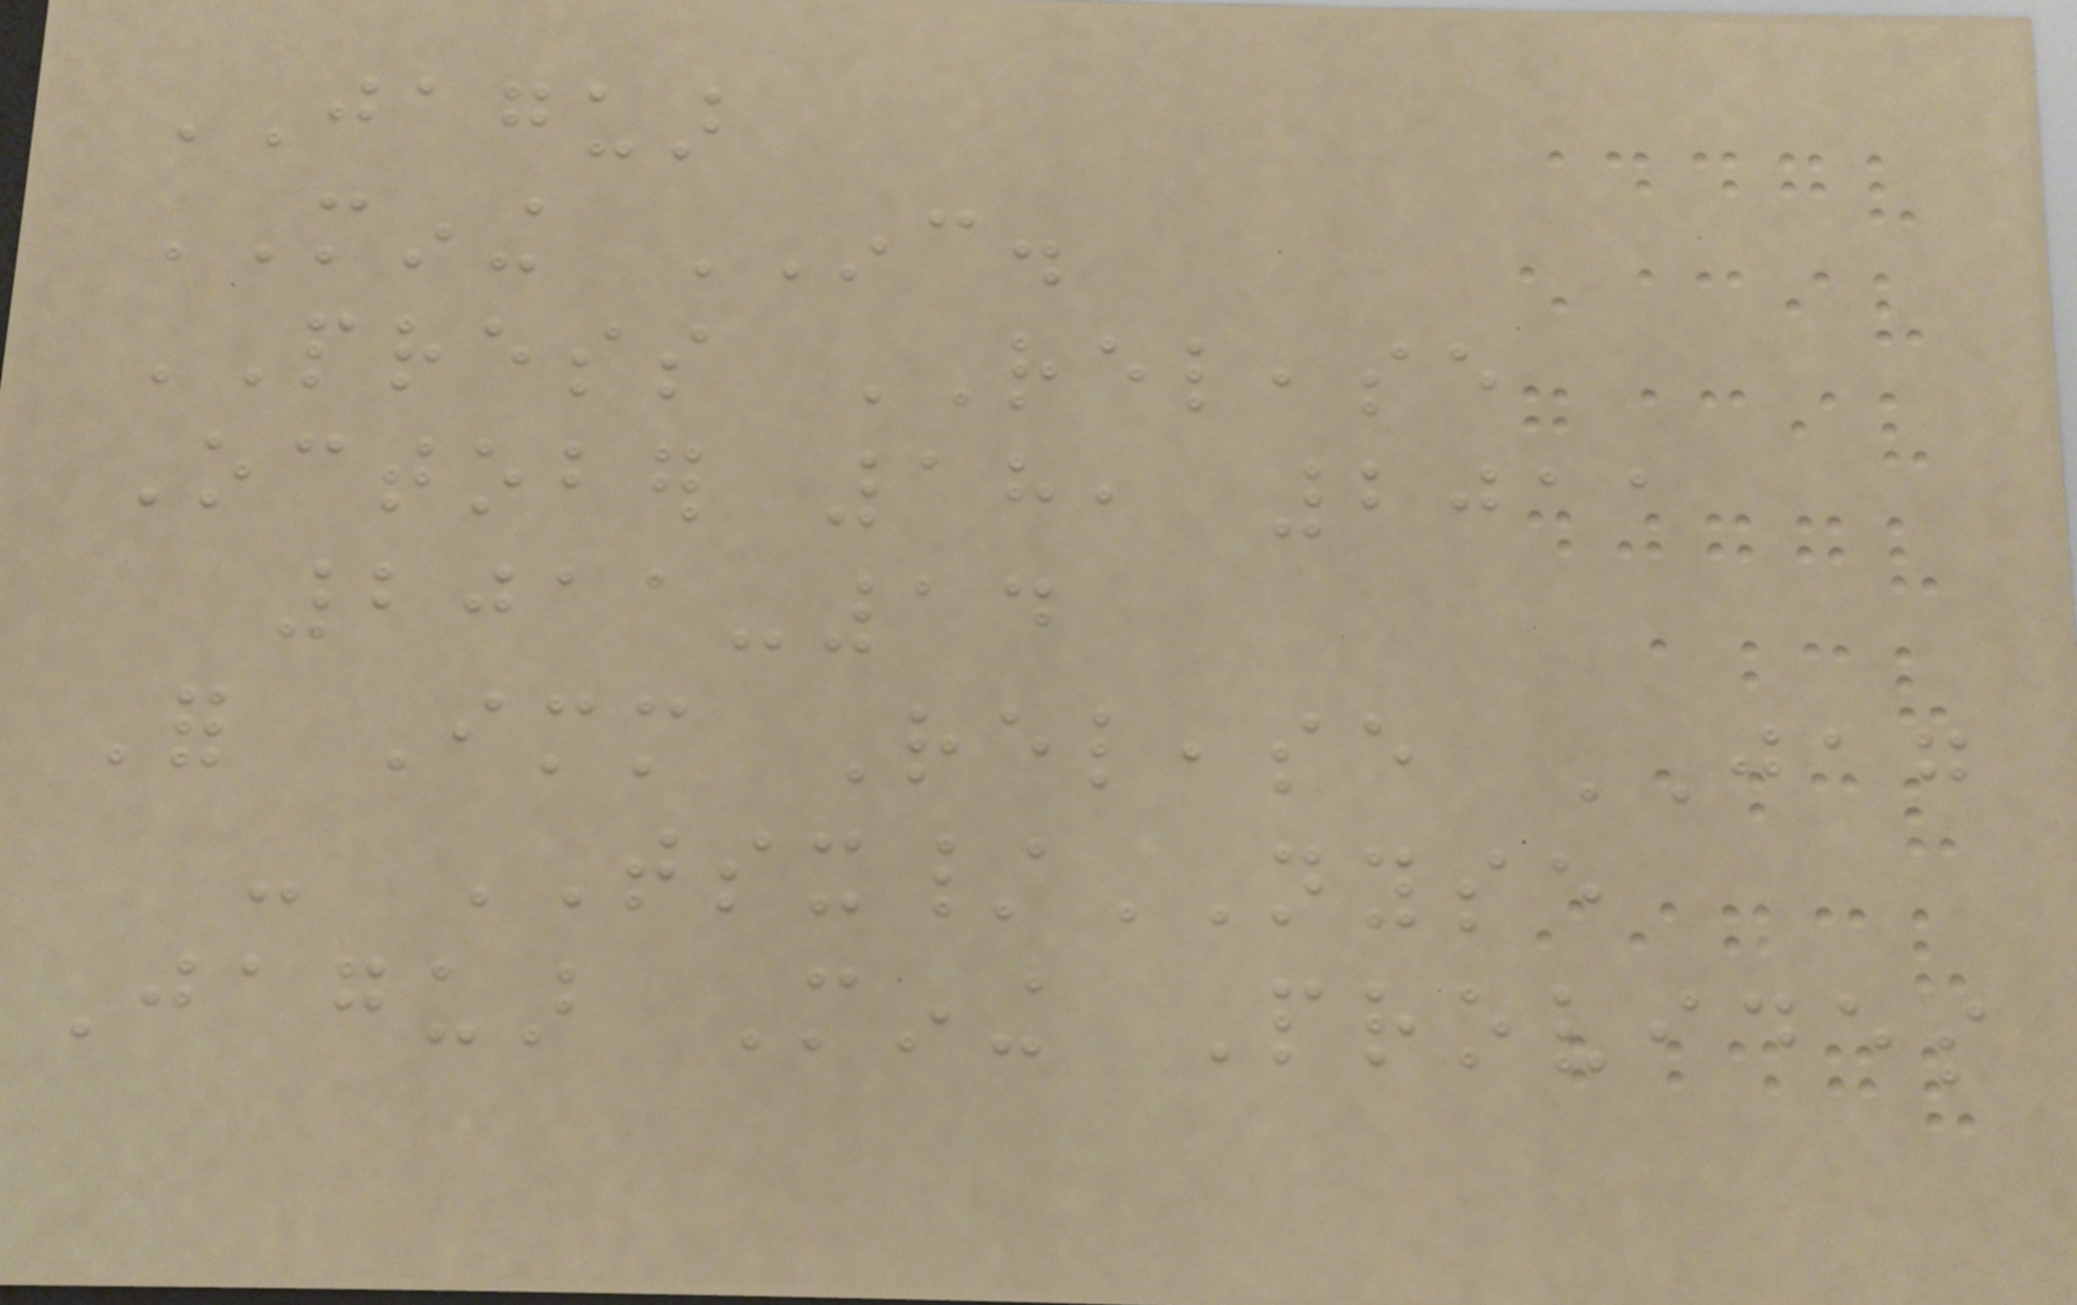JAGUAR
MINING INC.
PRESS RELEASE
October 18, 2011
2011-14
For Immediate Release JAG
- TSX/NYSE
Jaguar Mining Provides
